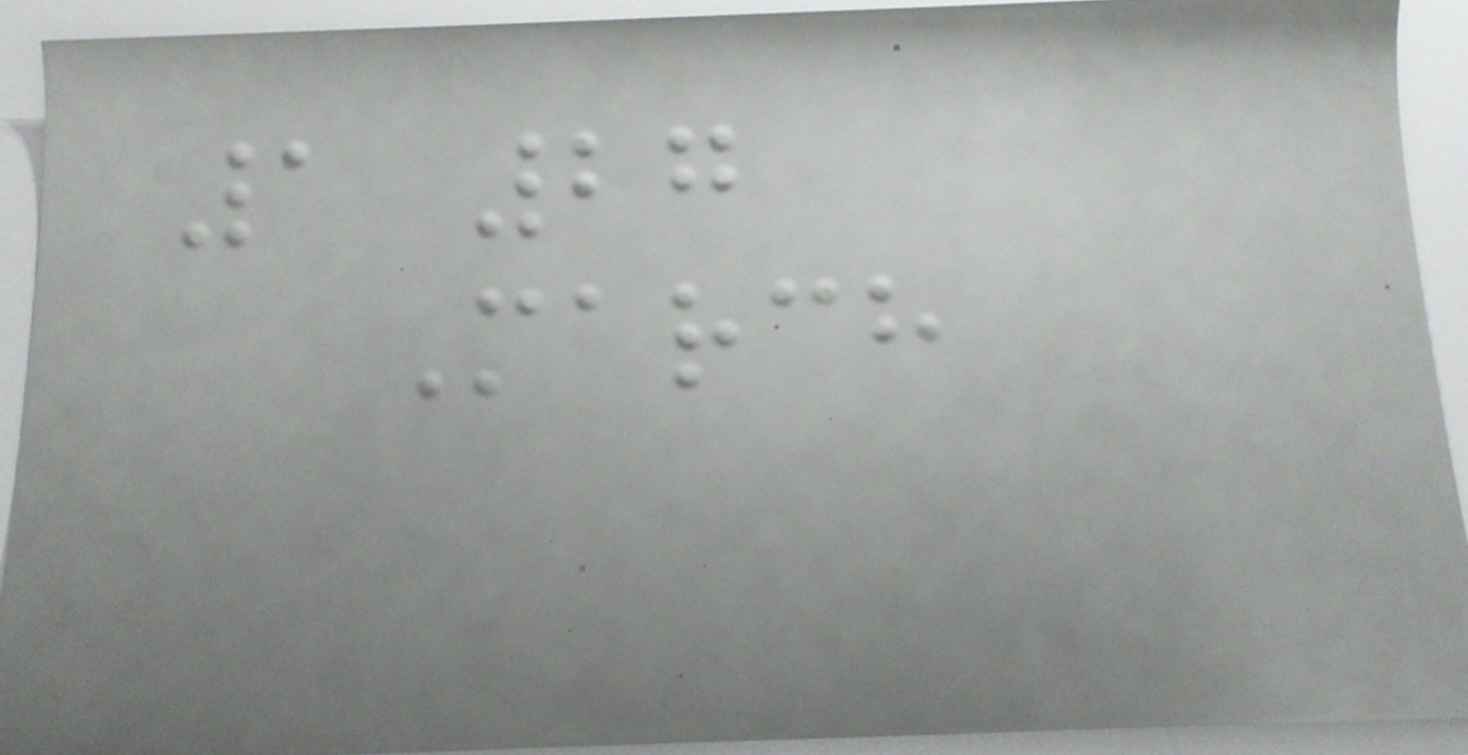1 27
March
